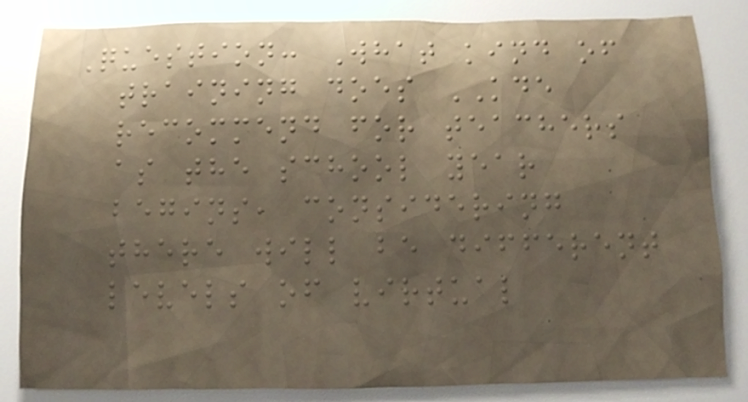Question: What kind of
training does KDE
recommend for teachers
as the school year
begins, considering
there will be different
levels of virtual
